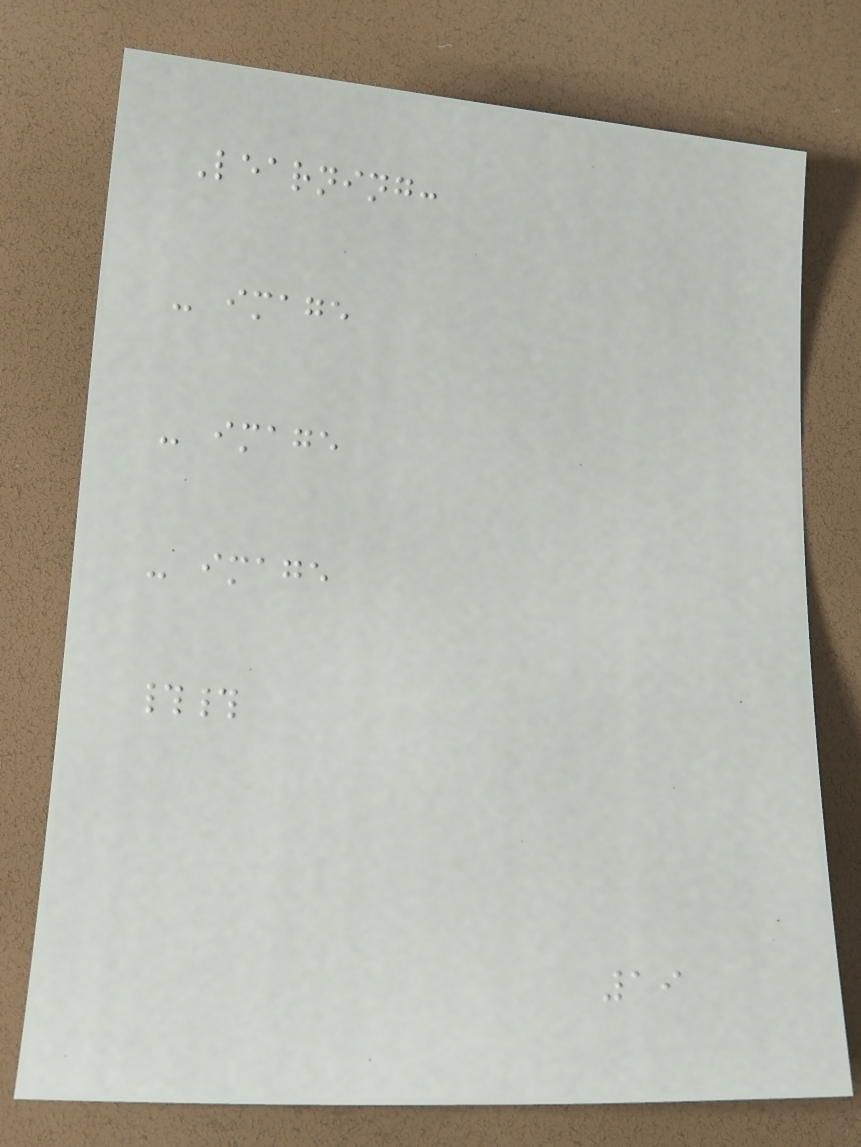Learning:
- image
- image
- image
##
19
